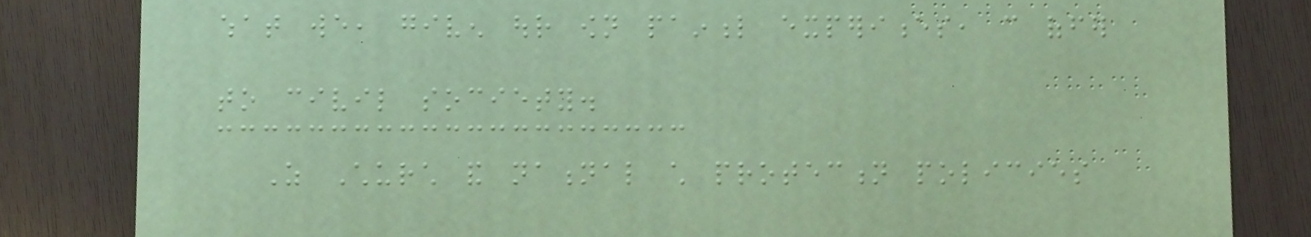what we, given our own painful experiences, can offer
to civil society.
As Church and national child protection policies
